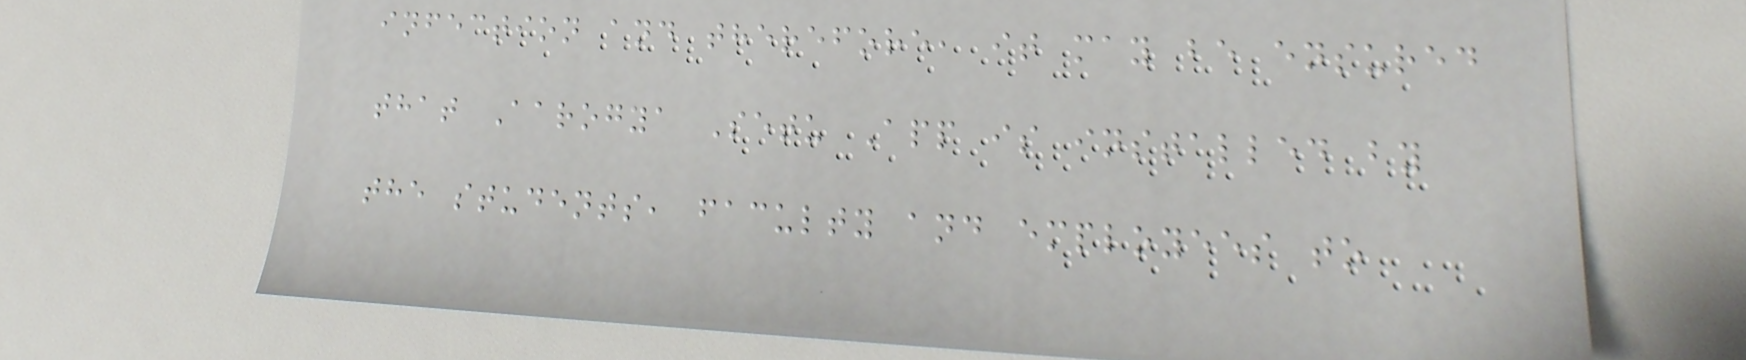infection and therefore, it may be ensured
that Aarogya Setu App is installed by
the students, faculty and employees to
